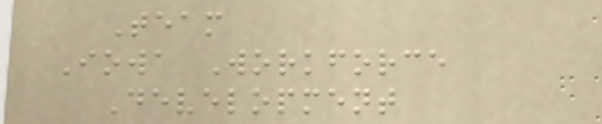Team
Iowa Workforce
Development
